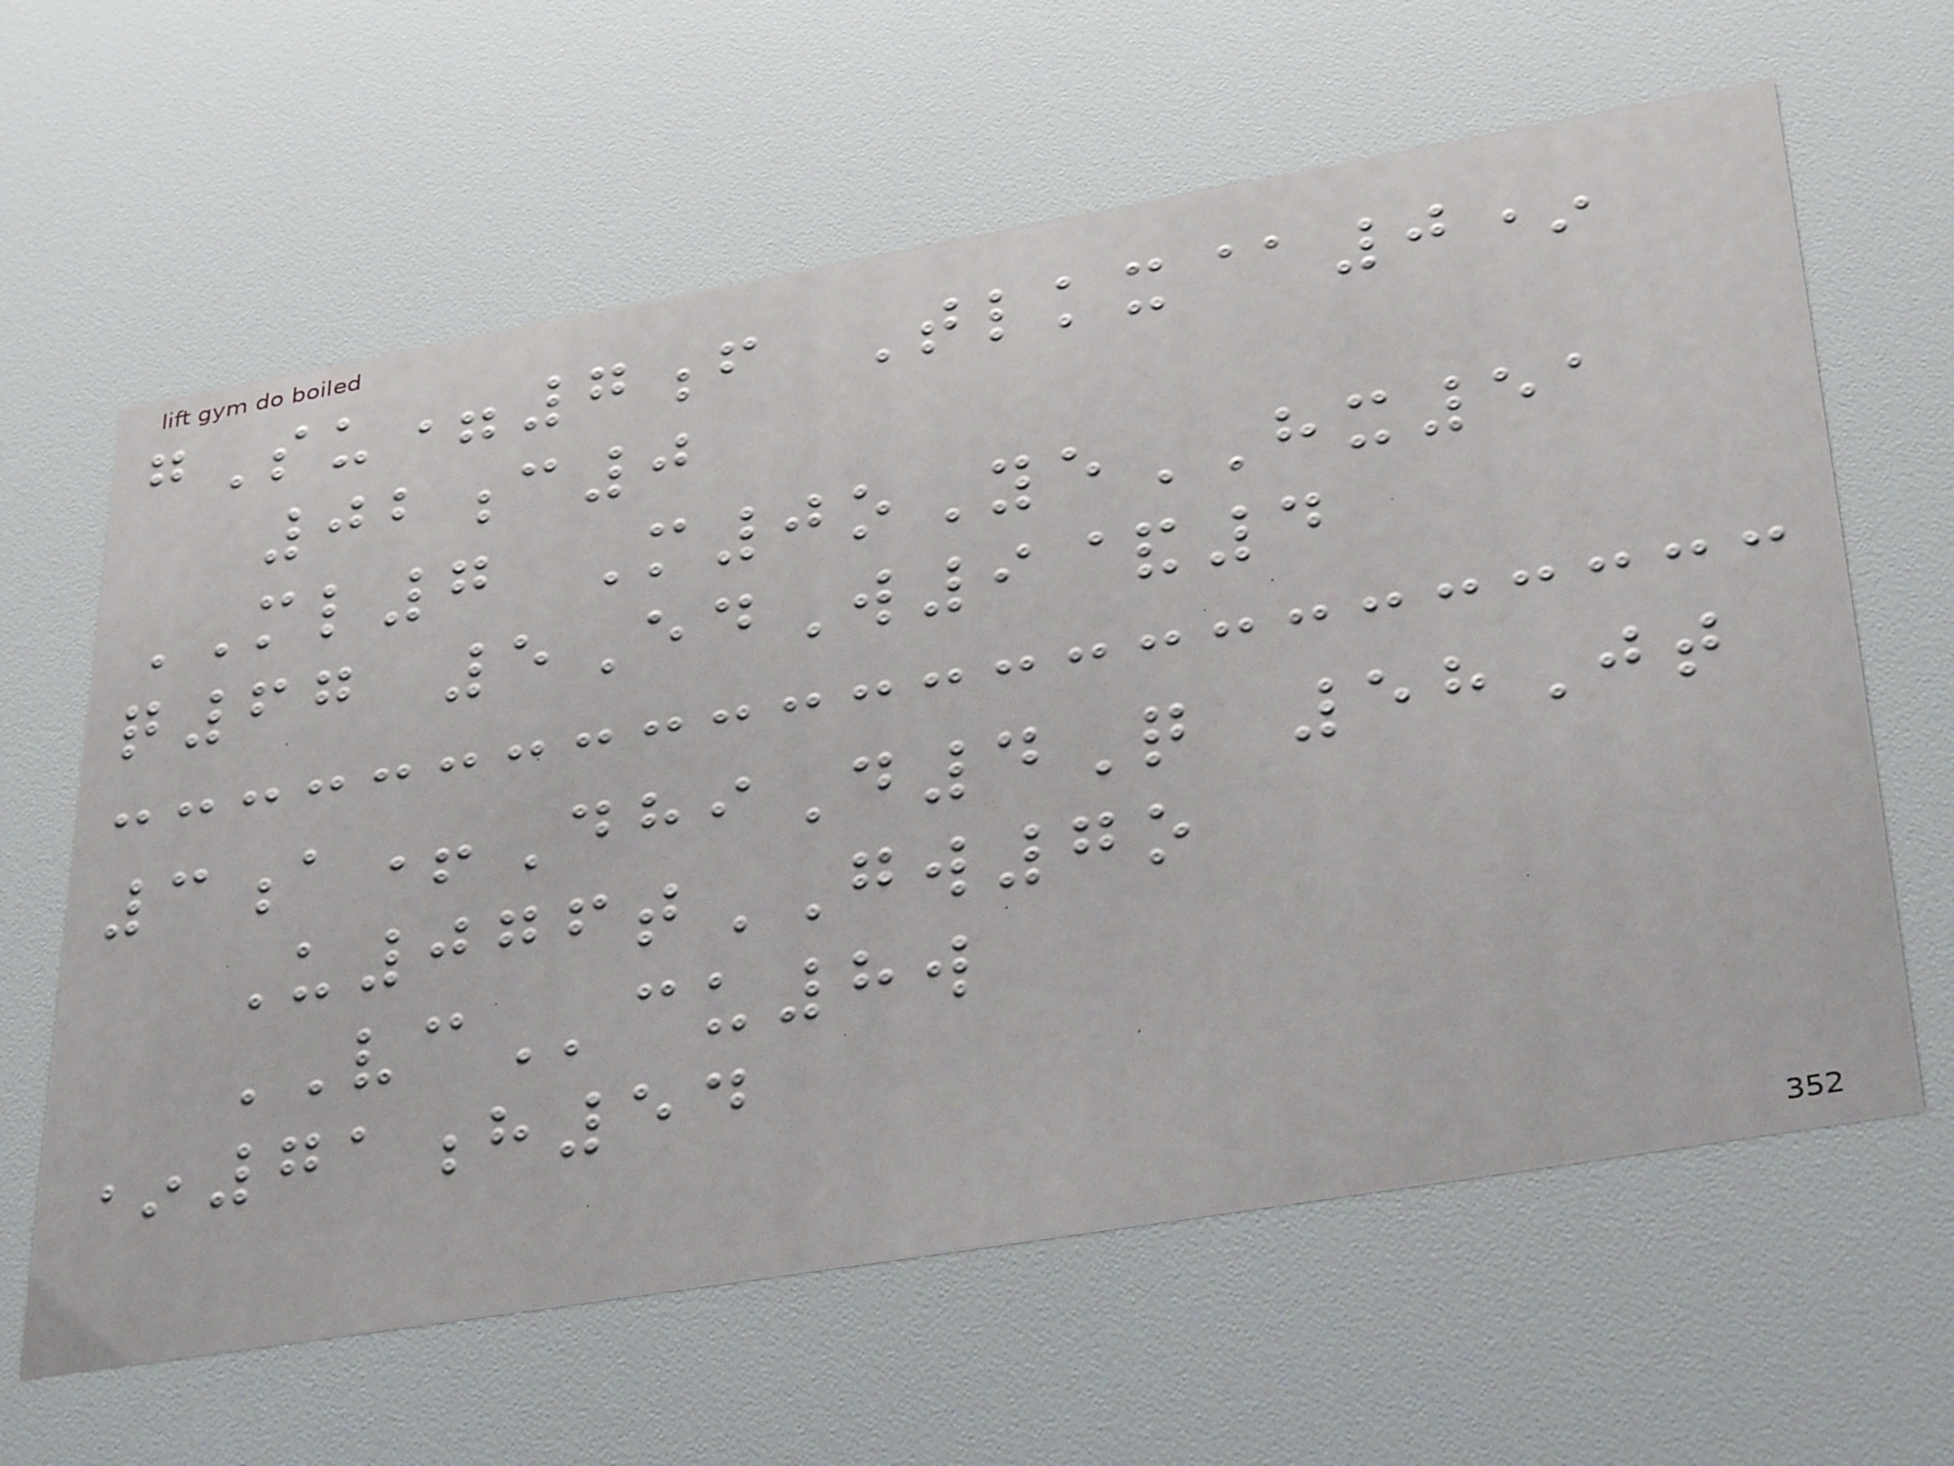gSu=7f Tlkx@0*
02c0
ML7 M0oYeHX51
q67 5EdW9&4
3a+DhiD4Q 58Jt
U076tGW7o
VCcu8w
*71h54
